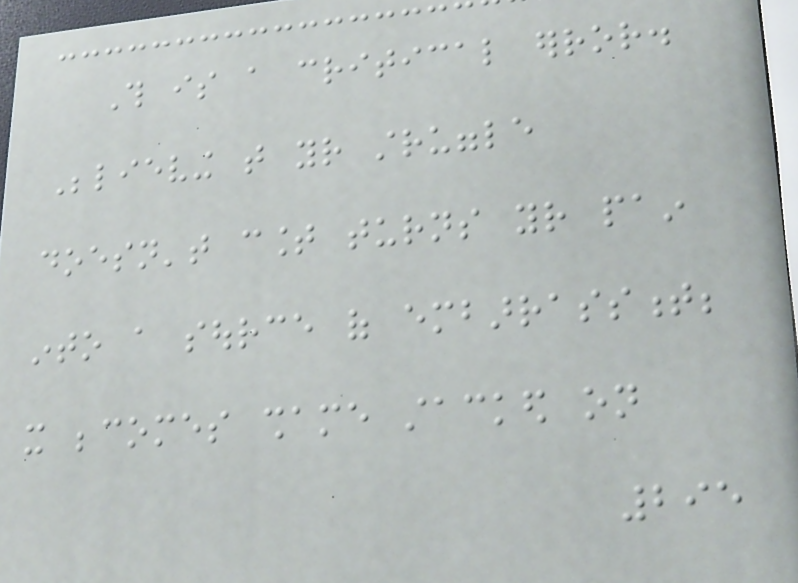This is a critical error.
Believing that your struggle
doesn't count turns your pain
into a source of embarrassment;
it becomes shame stacked on
295
